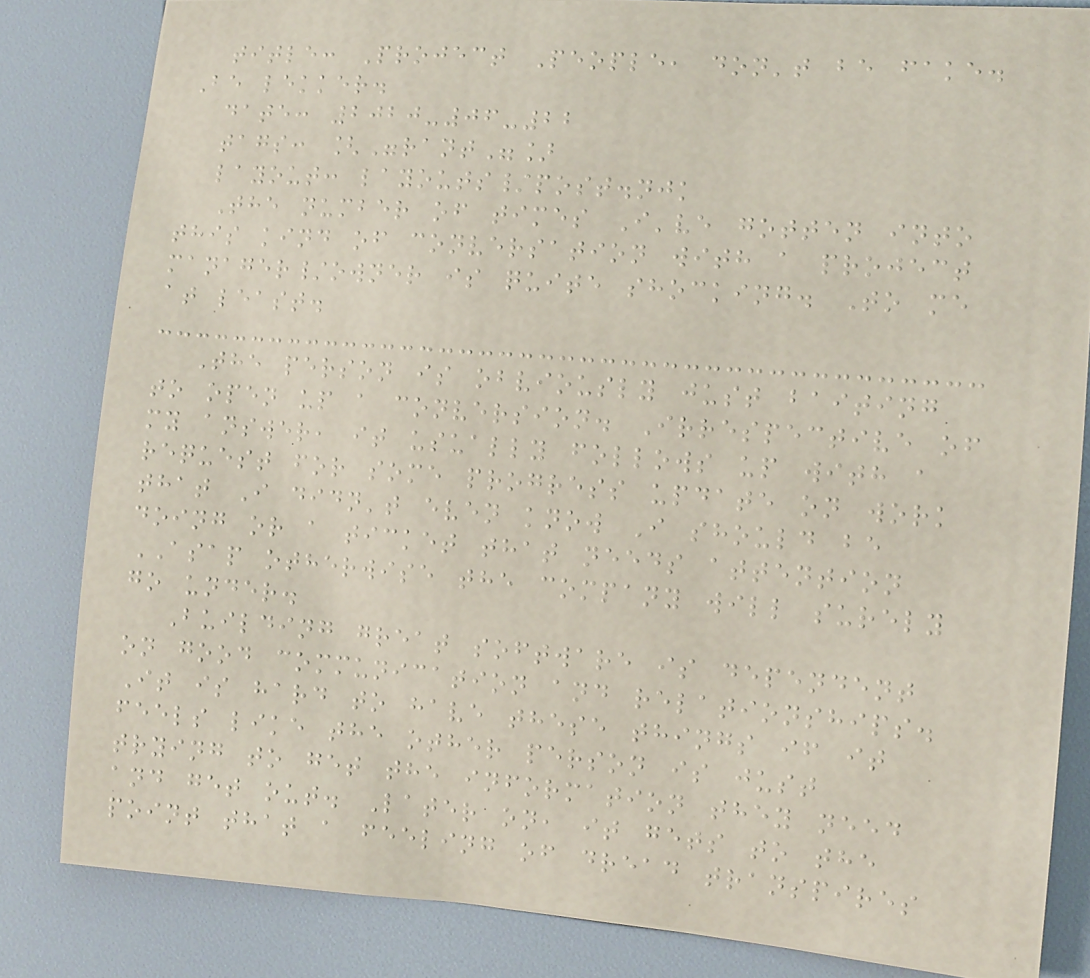title: Project People, don't be fake.
Be lekker.
date: 2020-06-22
tags: ["rant"]
layout: layouts/post.njk
The number of times I've gotten into
this kind of conversation with a project
manager/owner is quite shocking. To me
at least.
The person is obviously just baiting
to open up a conversion. Irrespective of
my answer, it usually follows up with a
request for some progress update on work
that I didn't even know I should be
doing or a ticket that needs attention
ASAP otherwise the company will surely
go under.
Building great software is dependent
on good communication and relationships.
It is hard to have these things if it
feels like the other person is just
trying to get the information they need
and get out. Later on, it gets to the
point that a feeling of dread transpires
